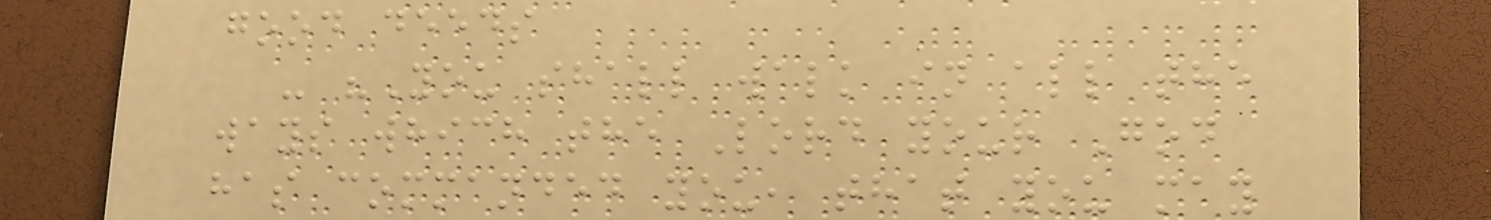good deeds
- "You shall walk in all the
ways which the Lord your God
has commanded you, that you may
